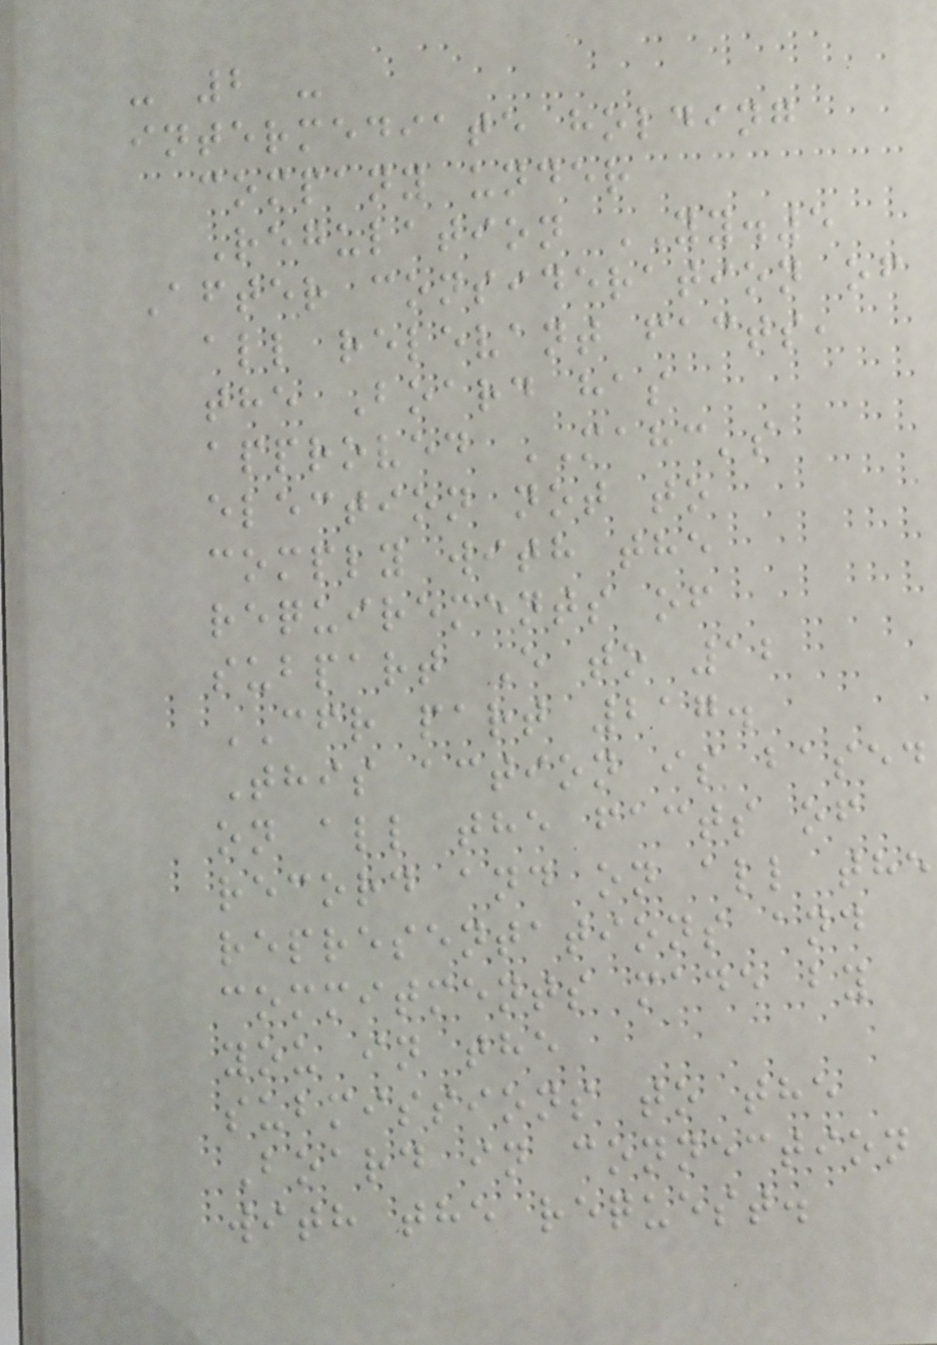- 2 -
intermediate holding
company under
Regulation YY.5
After consideration of
all relevant facts,
the Board has
approved MAHC's
election not to
comply with the
requirements of
subpart E to 12
CFR part 217.
This action is based
on all the facts of
record and on all the
representations and
commitments made by
you in the
submissions to the
Board in connection
with the request.
